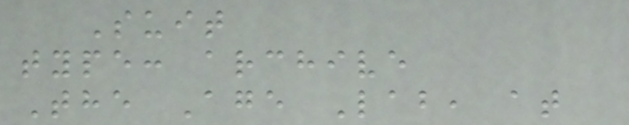Suit
type: archive
The Age Lab, at
